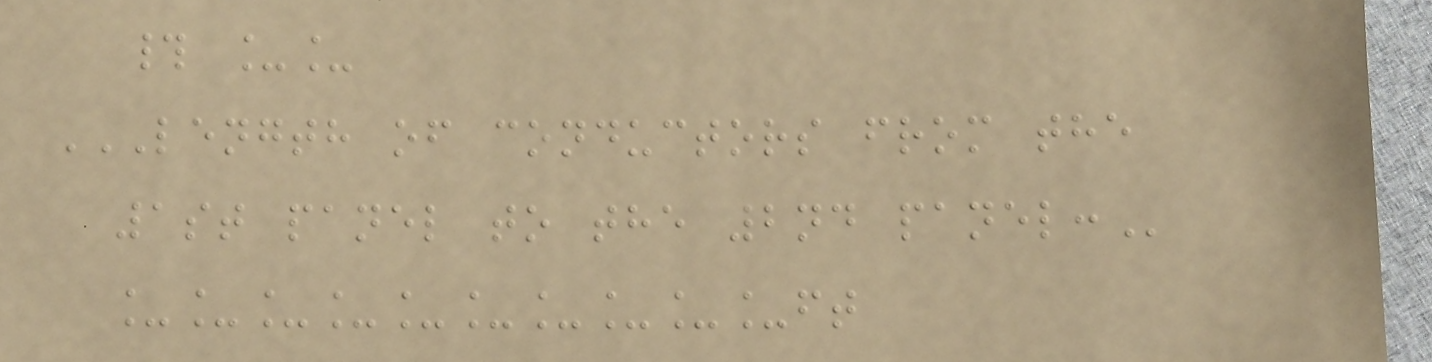# __
LENGTH OF CONDUCTORS FROM THE
1ST PANEL TO THE 2ND PANEL:
__________ft
